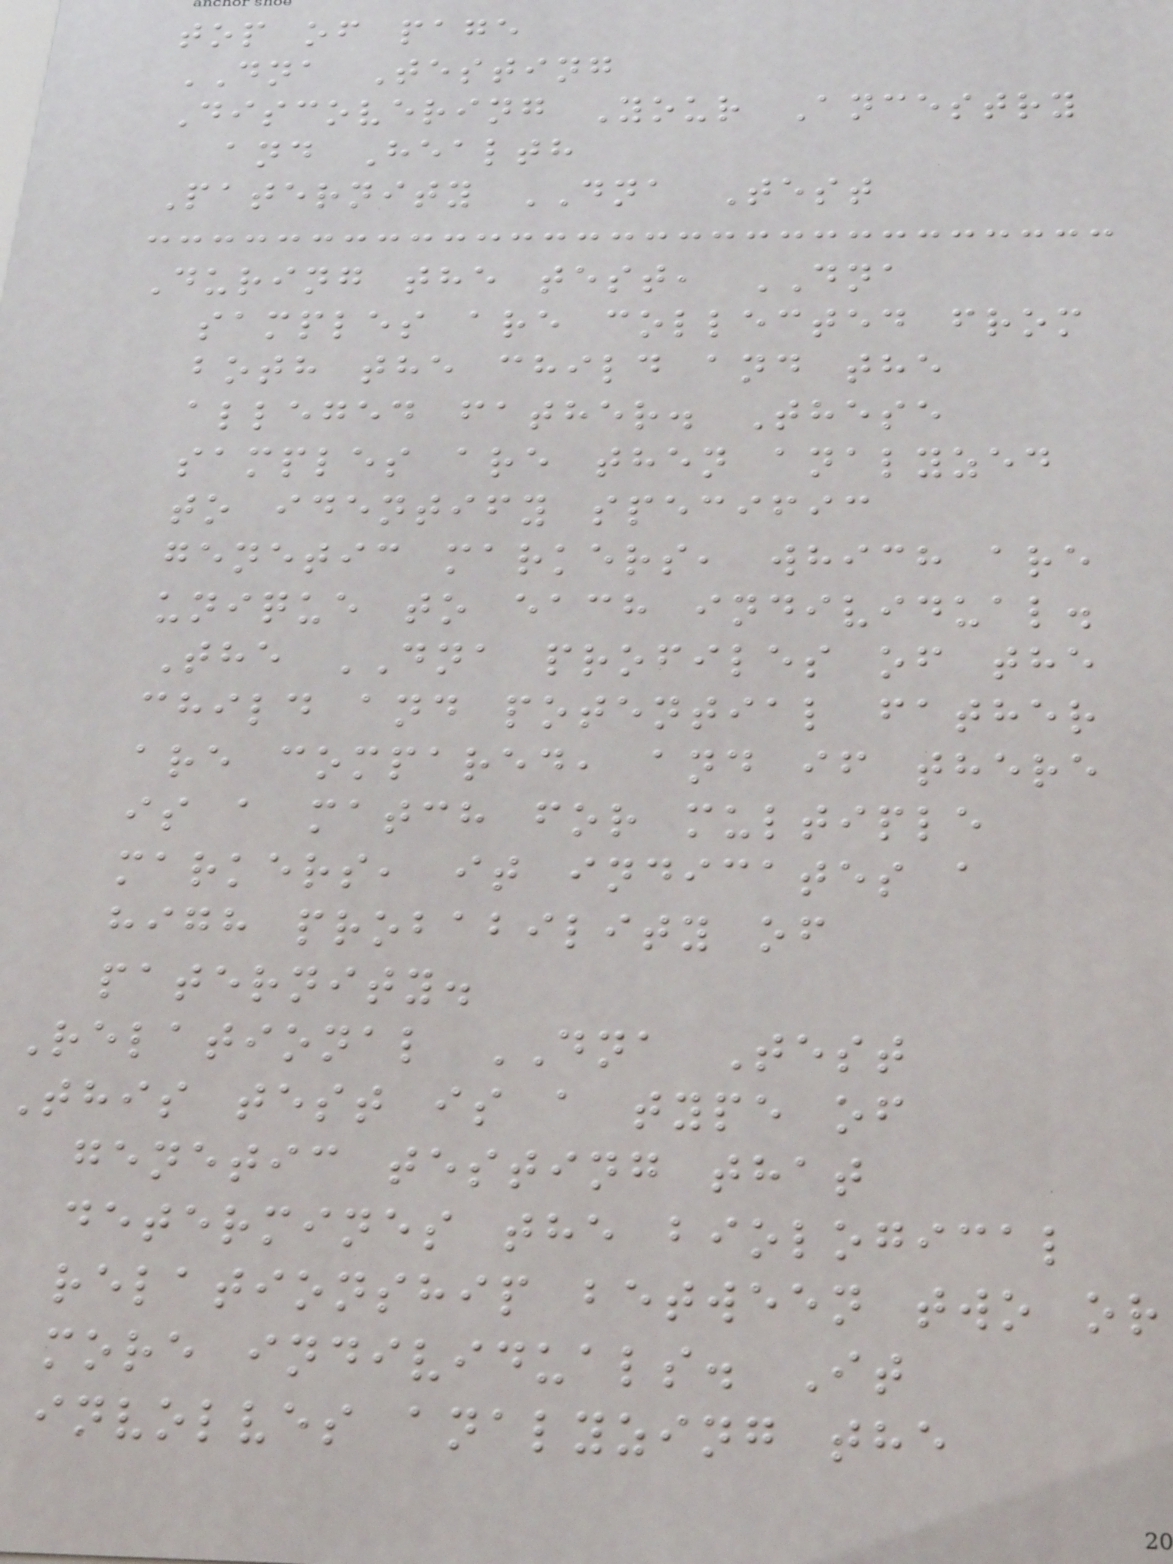top of page
DNA Testing
Discovering Your Ancestry
and Health
Paternity DNA Test
During the test, DNA
samples are collected from
both the child and the
alleged father. These
samples are then analyzed
to identify specific
genetic markers, which are
unique to each individual.
The DNA profiles of the
child and potential father
are compared, and if there
is a match for multiple
markers, it indicates a
high probability of
paternity.
Relational DNA Test
This test is a type of
genetic testing that
determines the biological
relationship between two or
more individuals. It
involves analyzing the
